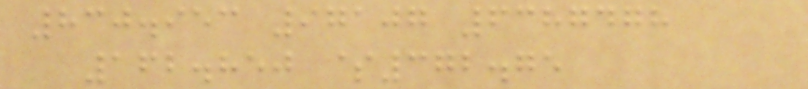830.953 97107 6387478
162.850 $372.75
